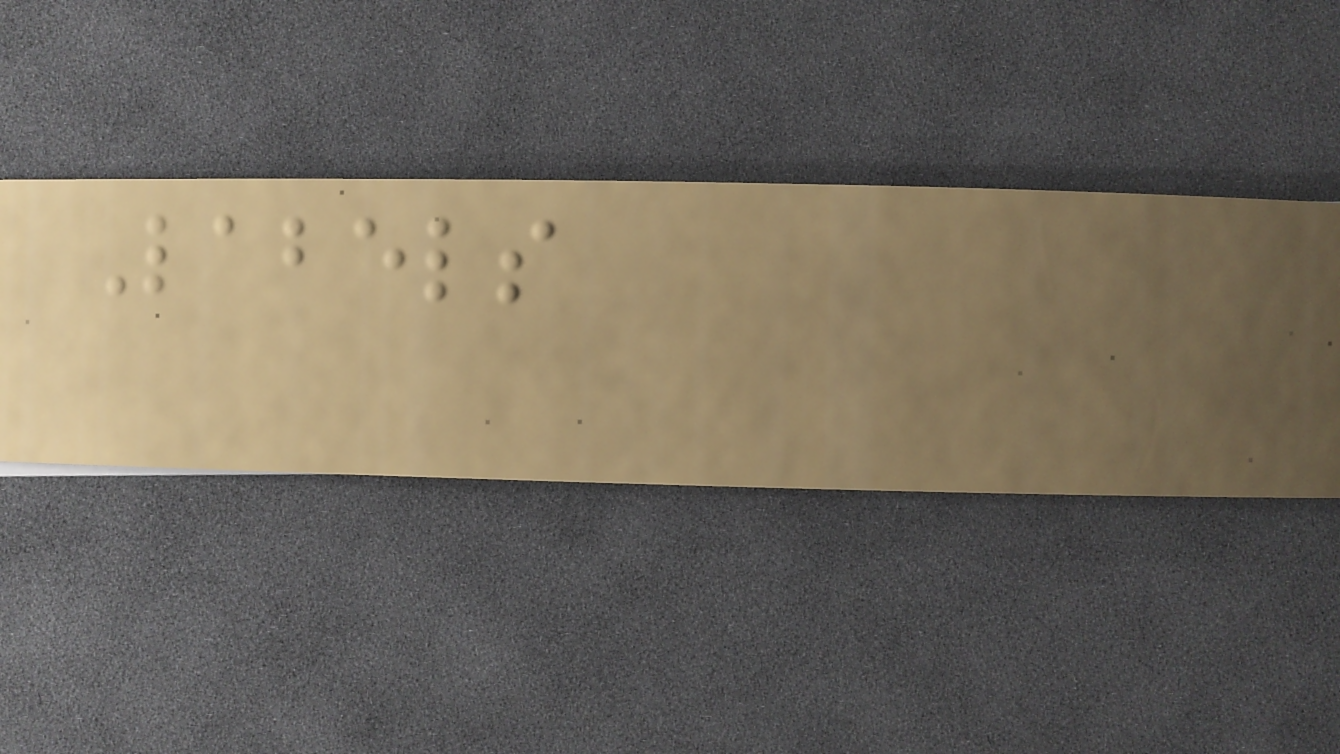Labels
